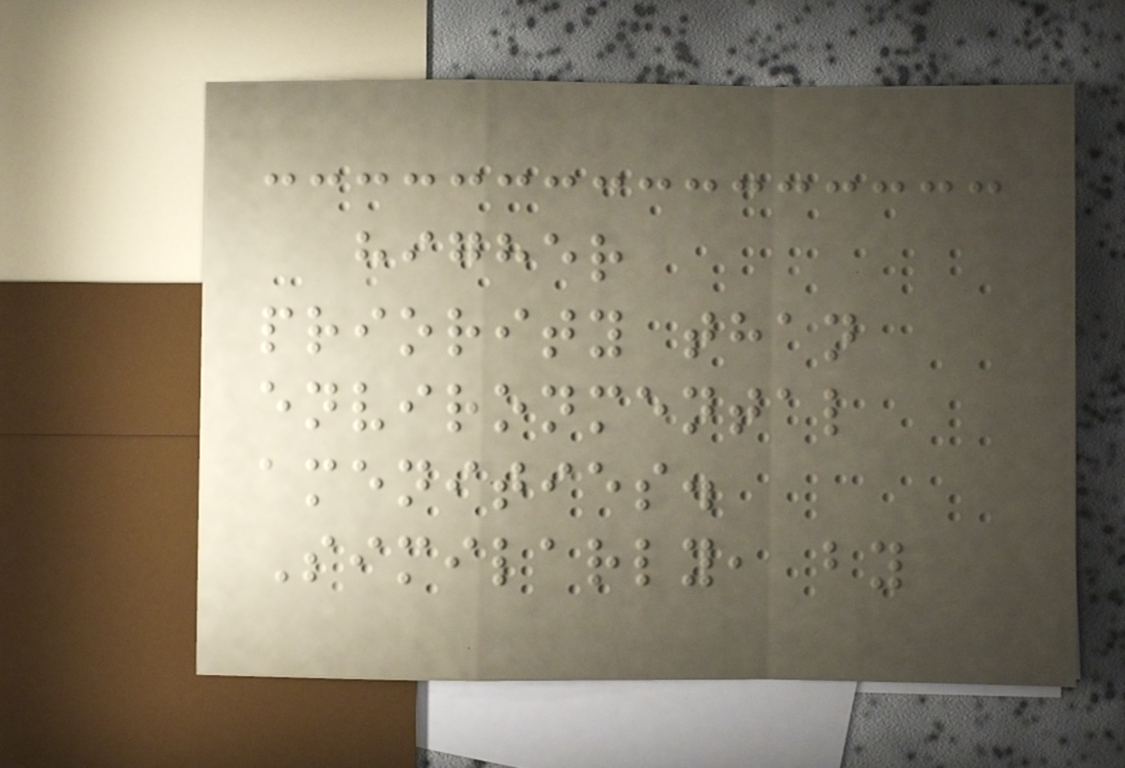higher
priority than
environmental
amenities.
Similarly, by
